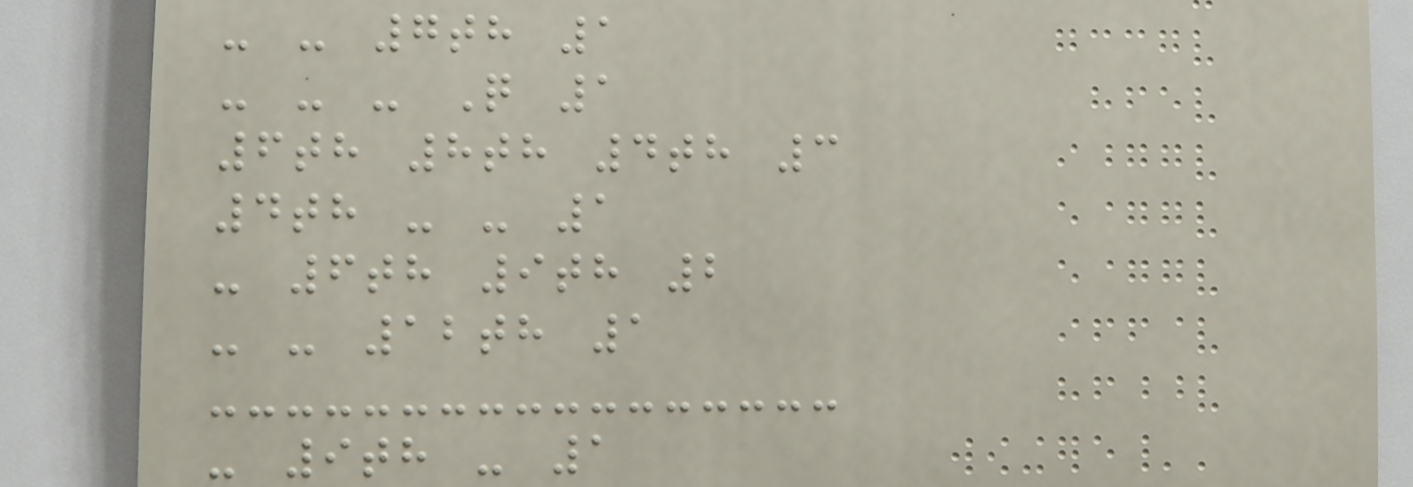- - 7th 1
- - - Q 1
6th 8th 4th 3
4th - - 1
- 6th 9th 2
- - 12th 1
- 9th - 1
